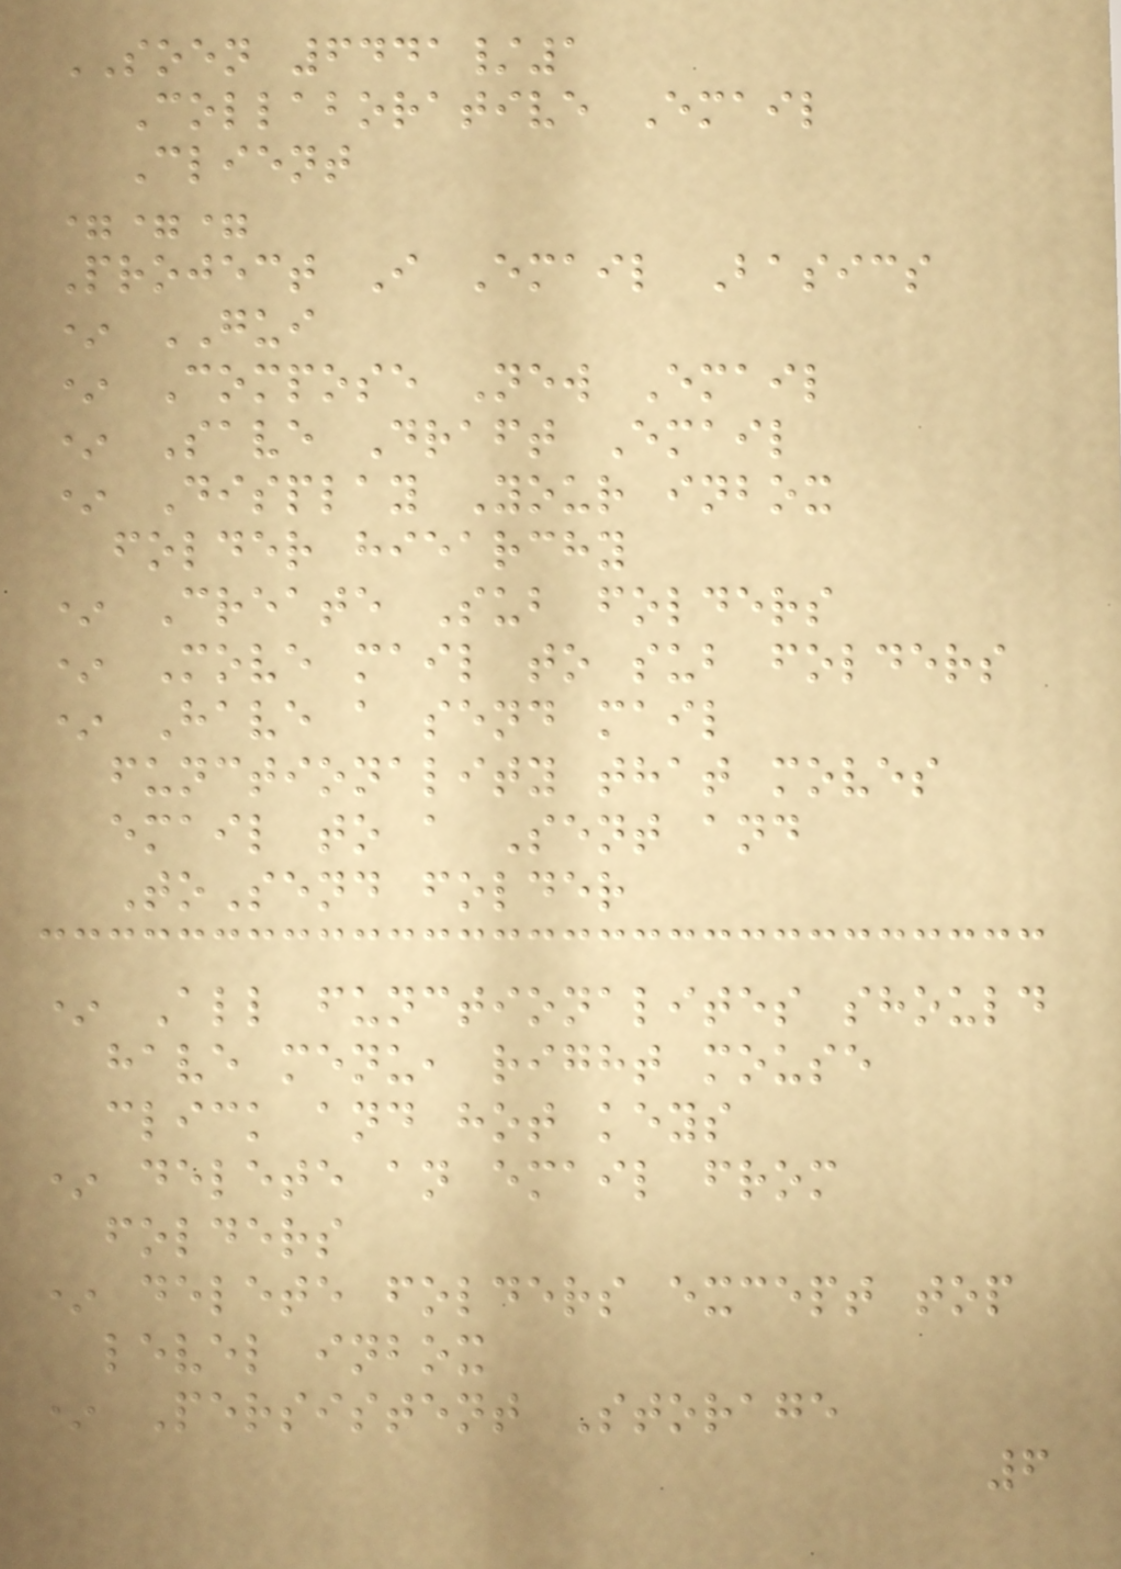SOEN 6441/1
Collaborative Email
Client
===
Project I Email Basics
* GUI
* Compose New Email
* Save Draft Email
* Display Your inbox
folder hiearchy
* Create Sub folders
* Move mail to sub folders
* Have a send mail
functionality that moves
email to a Sent and
ToSend folder
* All functionalites should
have menu, right mouse
click and hot keys
* delete an email from
folders
* delete folders except top
level inbox
* Persistent Storage
6
